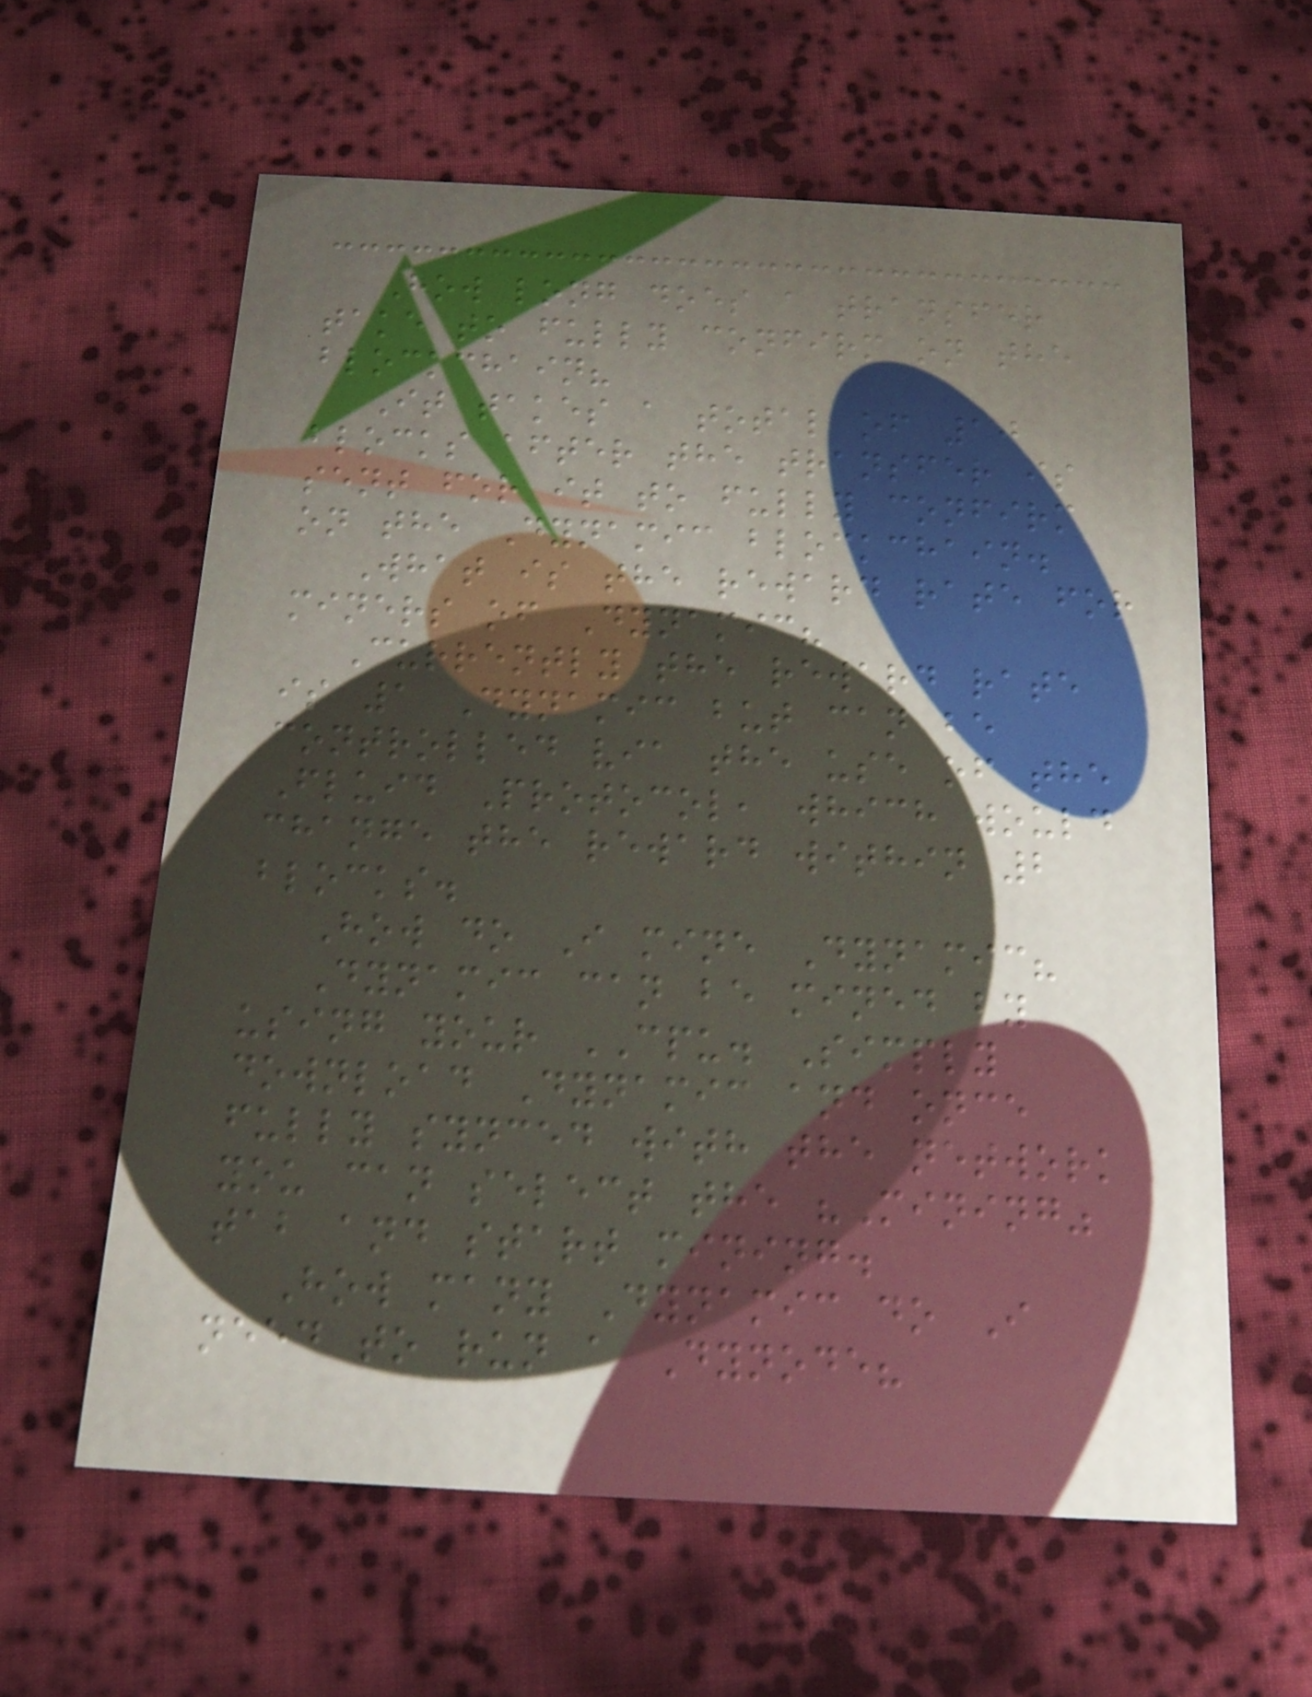How long does a transfer
take to fully confirm on the
blockchain?
It takes a total of 10
blocks after the transfer is
sent for it to fully confirm
on the Dynamic blockchain.
What is the reward rate for
miners of Dynamic?
Currently the reward rate
is 1 Dynamic but can be
controlled via the use of the
Fluid Protocol, which would
change the reward within 2
blocks.
How do I mine Dynamic?
Dynamic can be mined by
using your CPU. Simply
download Dynamic and once
fully synced with the network
you can select the "Mining"
tab and start mining.
How many Dynamic do I
need to run a Dynode?
